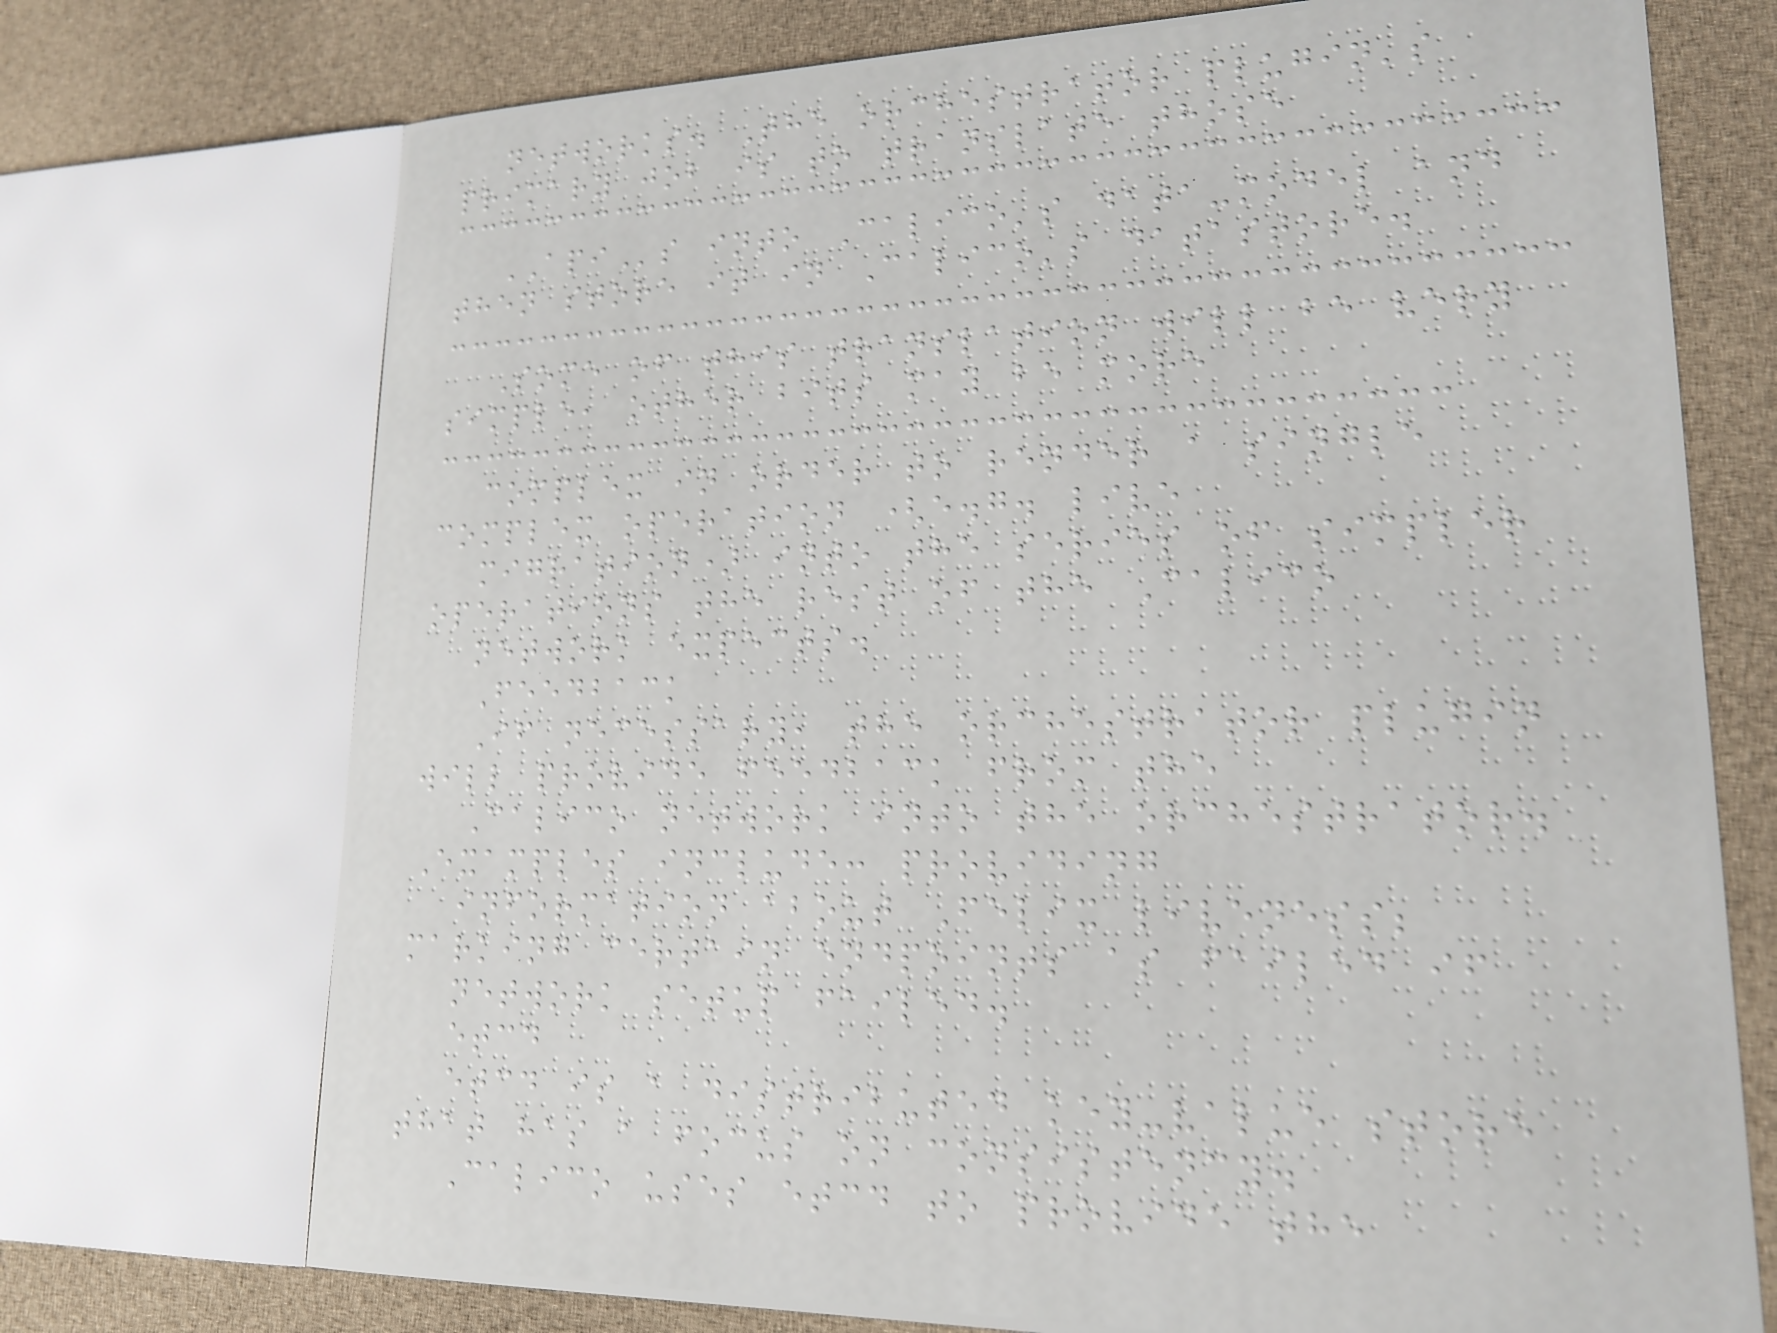networks. The orchestrator plugin's
primary job is to translate those
APIs into Calico's data-model and
then store it in Calico's datastore.
Some of this translation will be very
simple, other bits may be more
complex in order to render a single
complex operation (e.g. live
migration) into the series of simpler
operations the rest of the Calico
network expects.
Feedback
If necessary, the orchestrator plugin
will provide feedback from the
Calico network into the orchestrator.
Examples include: providing
information about Felix liveness;
marking certain endpoints as failed if
network setup failed.
etcd
etcd is a distributed key-value store
that has a focus on consistency.
Calico uses etcd to provide the
